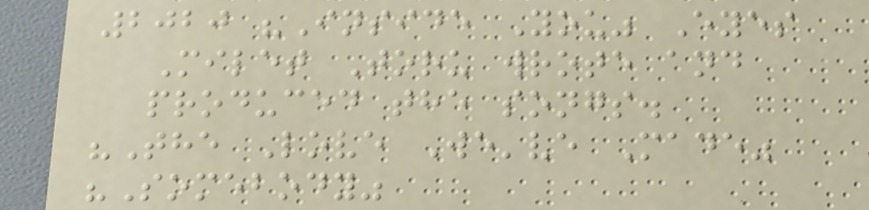2020 "Inside You" Eyes
Milet Toru wrote and
produced the songs.
"The Love We've Made"
"Somebody"
